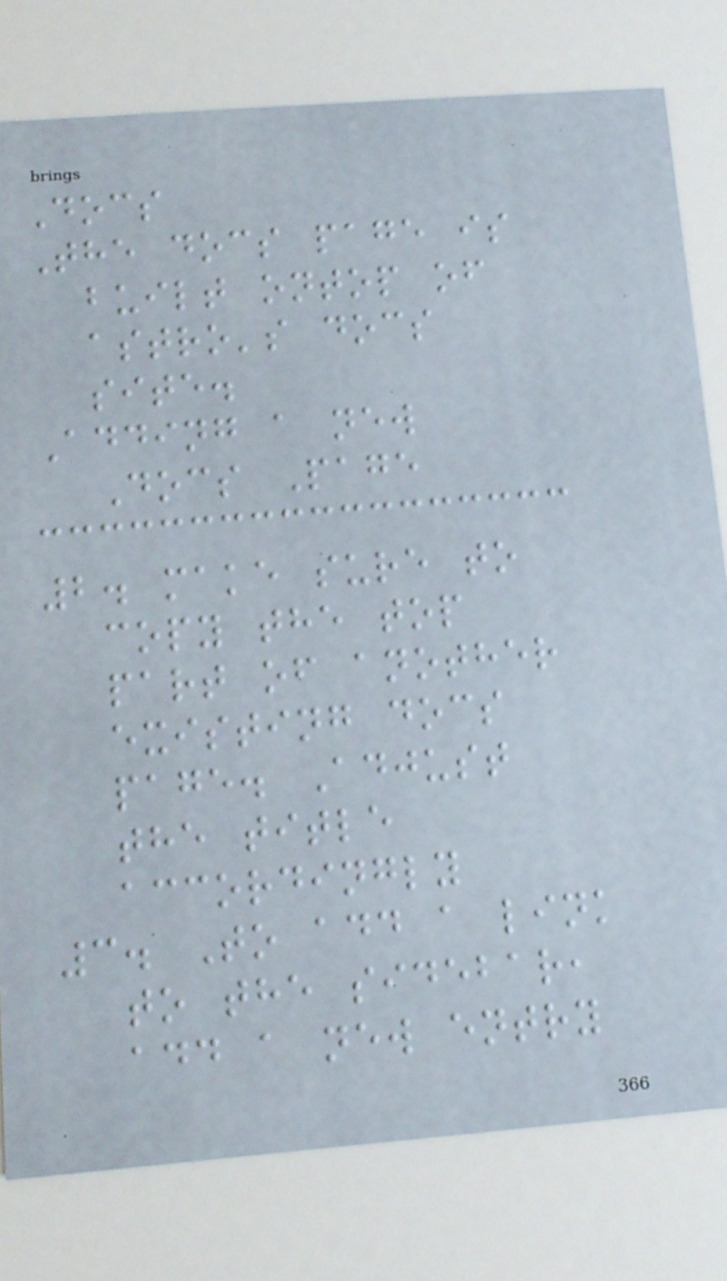Docs
The docs page is
built ontop of
astro's docs
site.
Adding a new
Docs Page
2. make sure to
copy the top
part of another
existing docs
page. Adjust
the title
accordingly
3. To add a link
to the sidebar,
add a new entry
